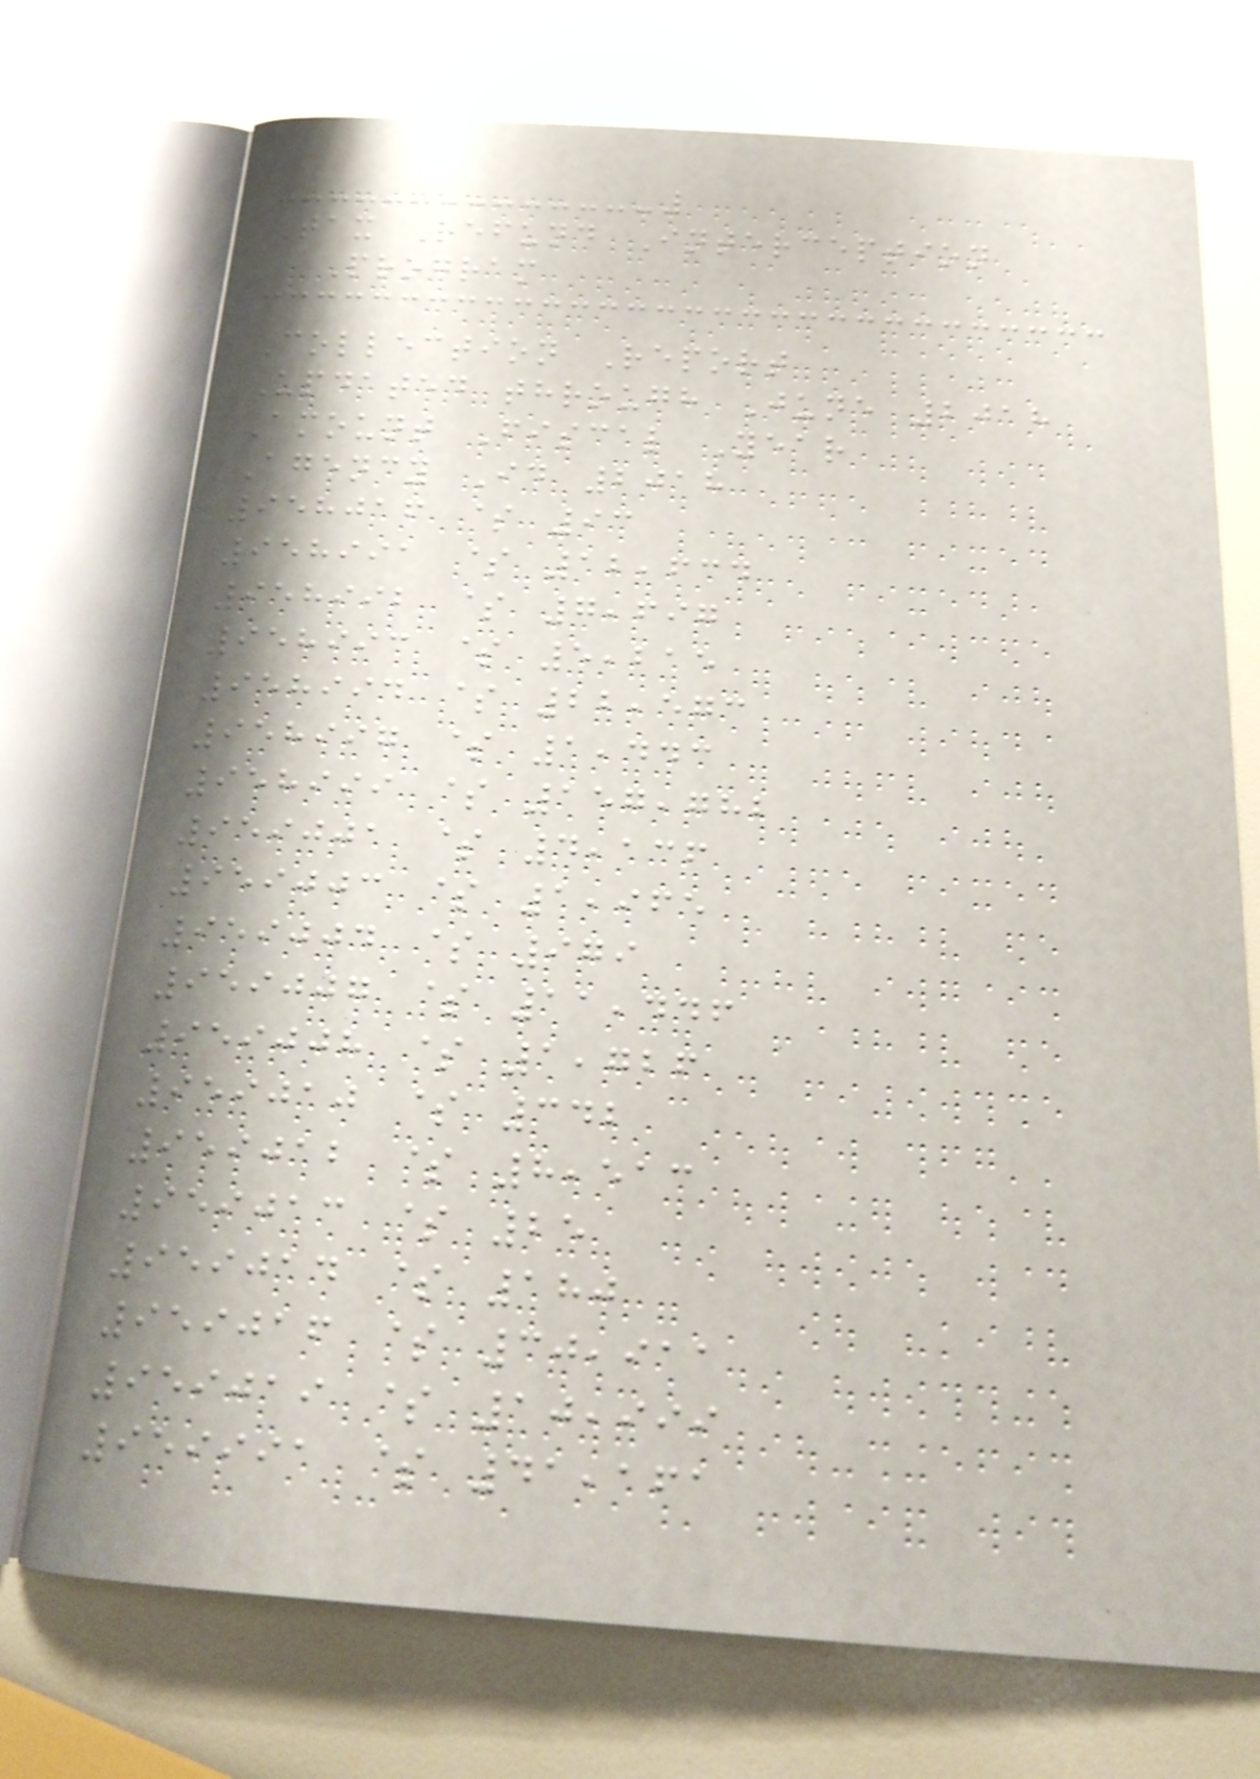Tax Refund Interception
Program
Collection Report
Updated through June 2018
Amount Fiscal Year
Agency Id 2018
958016 $ 93
958991 $ 12,634
958992 $ 7,697
958993 $ 5,215
958994 $ 22,573
958997 $ 1,443
958999 $ 157,782
959001 $ 4,136
959003 $ 1,965
959004 $ 979
959007 $ 11,446
959008 $ 1,726
959010 $ 342
959012 $ 8,513
959013 $ 25
959014 $ 180
959016 $ 30,911
959019 $ 10,999
959991 $ 41,161
